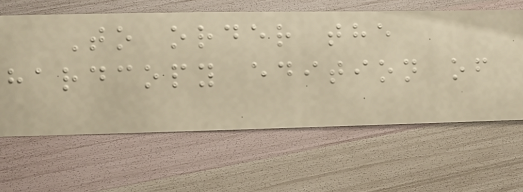To order the
hardcopy edition of
